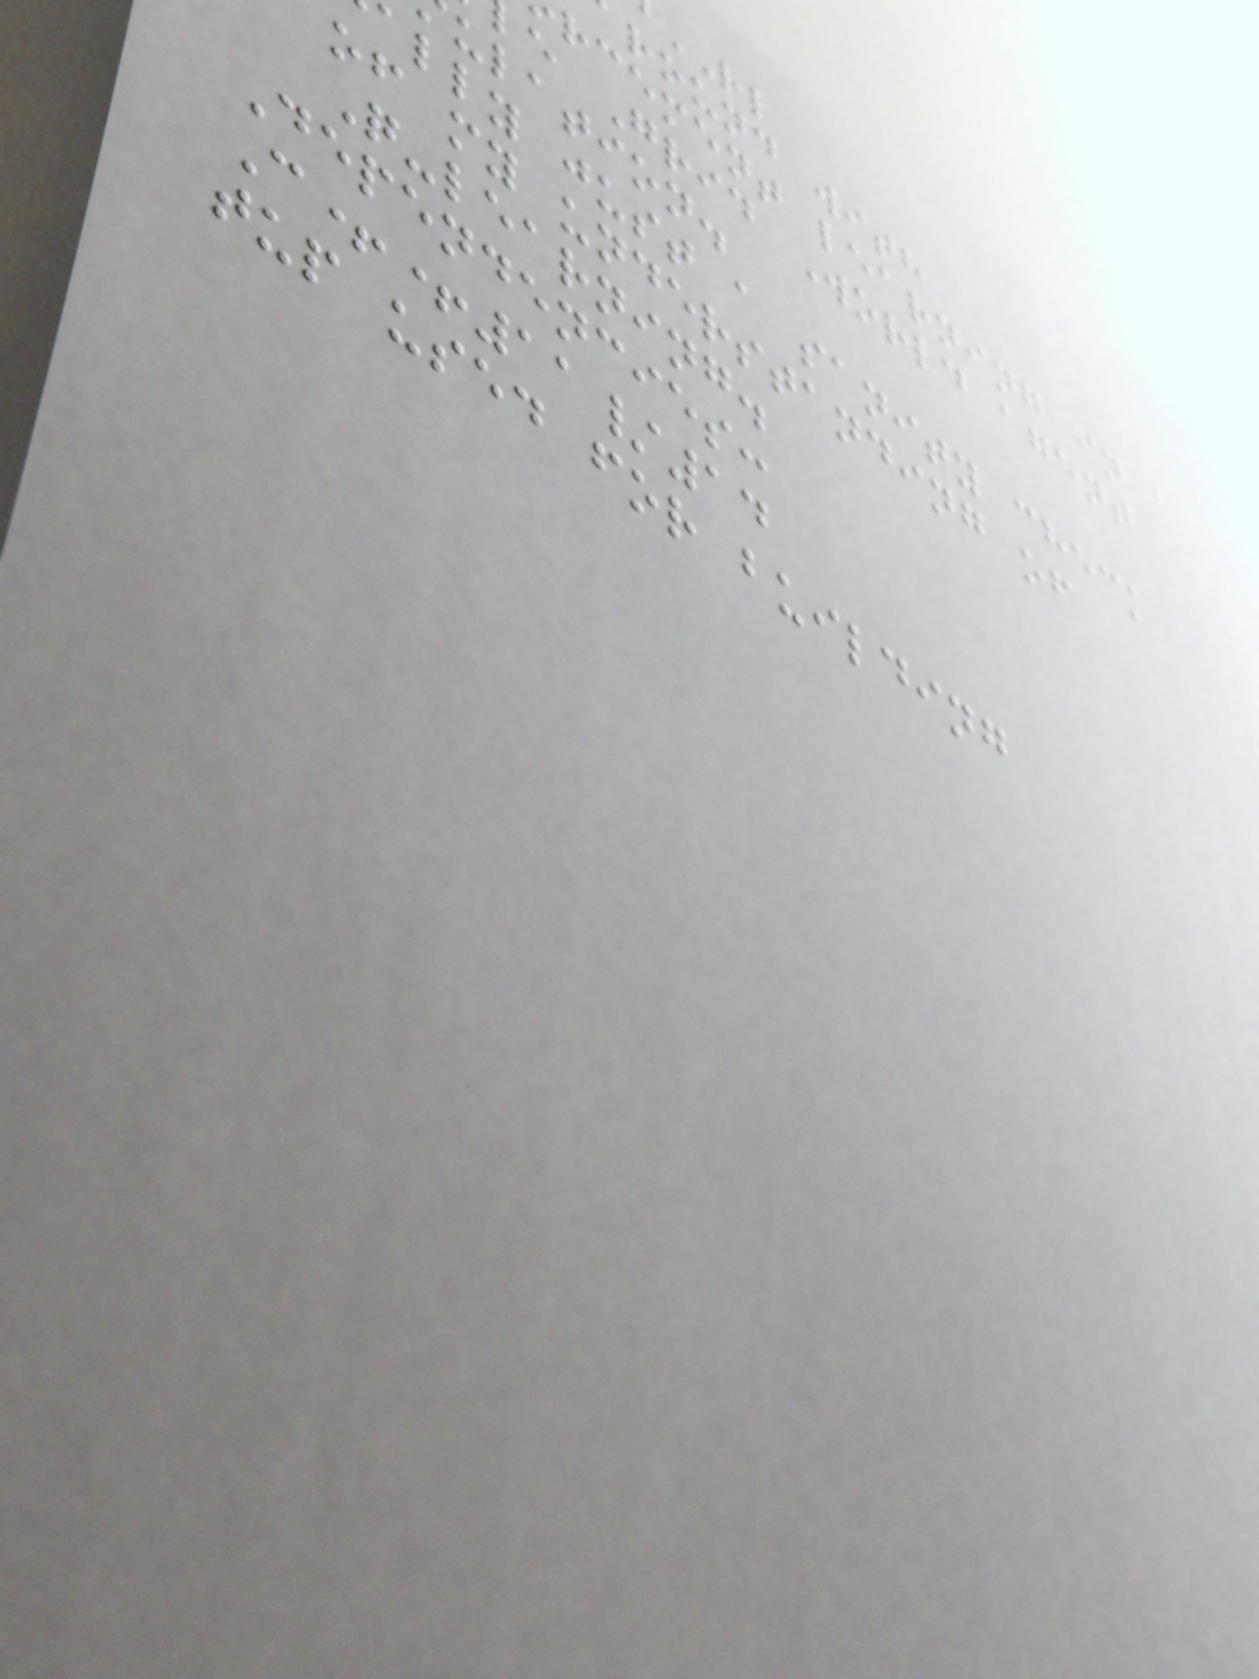RL
round with
rcement learning in a
e Grid World agent
ulation.
ally just a sanity check
of my understanding of
Q-learning.
Dependencies:
C++11/14
tup used for building
